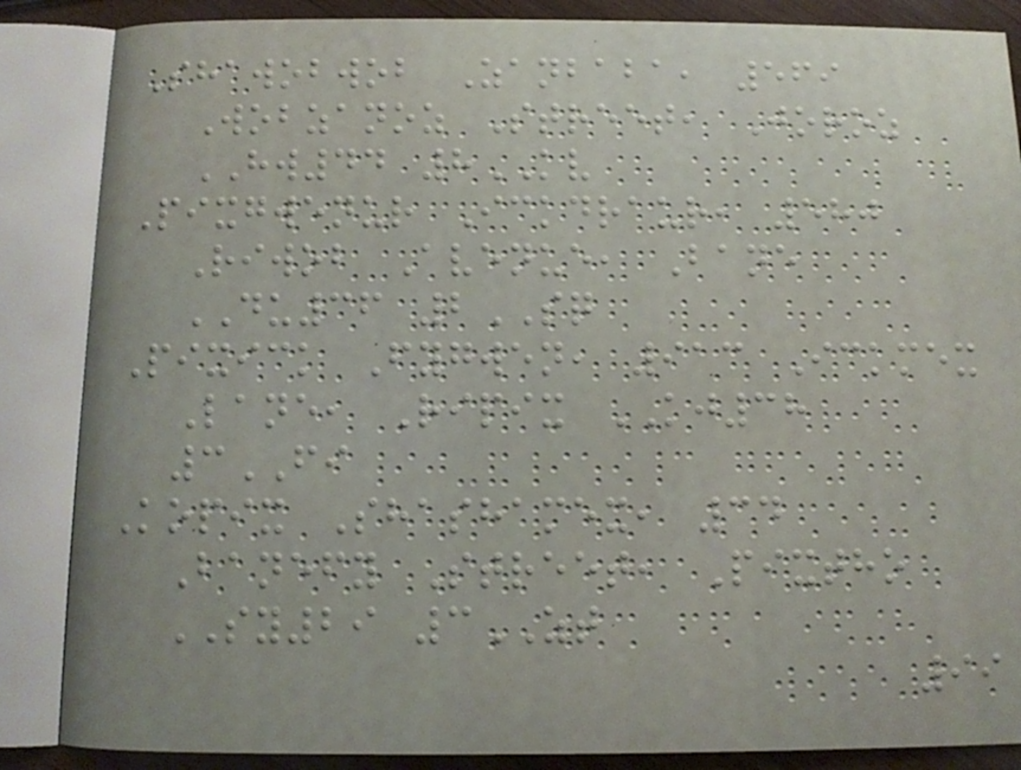Shawobwob Zanbaba, 569
Wobzanoz Street, Joroz
HW44 8KV
Pixgwenur Ickdraur, 580
Riwob Avenue, Bane
DU36 2SQ
Pixick Fygwen, 913 Ickmex
Lane, Ripix KJ38
3FI
Kopix Shashamex, 34
Banefy Street, Pixtho
SY29 3ZT
99
